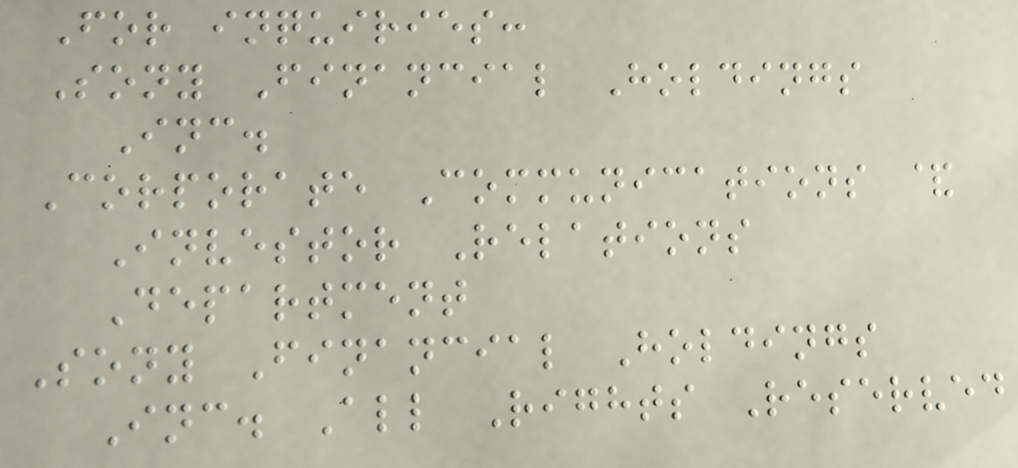For inquiries:
Sony Financial Holdings
Inc.
Corporate Communications &
Investor Relations
Department
Sony Financial Holdings
Inc. All Rights Reserved
